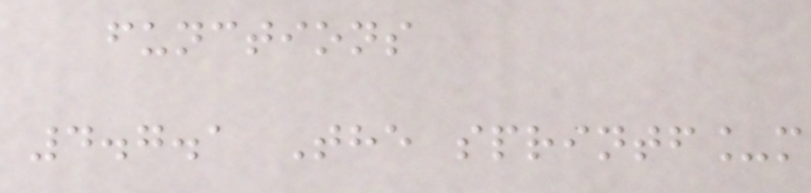functions
4.7.1 The sprintf_m
